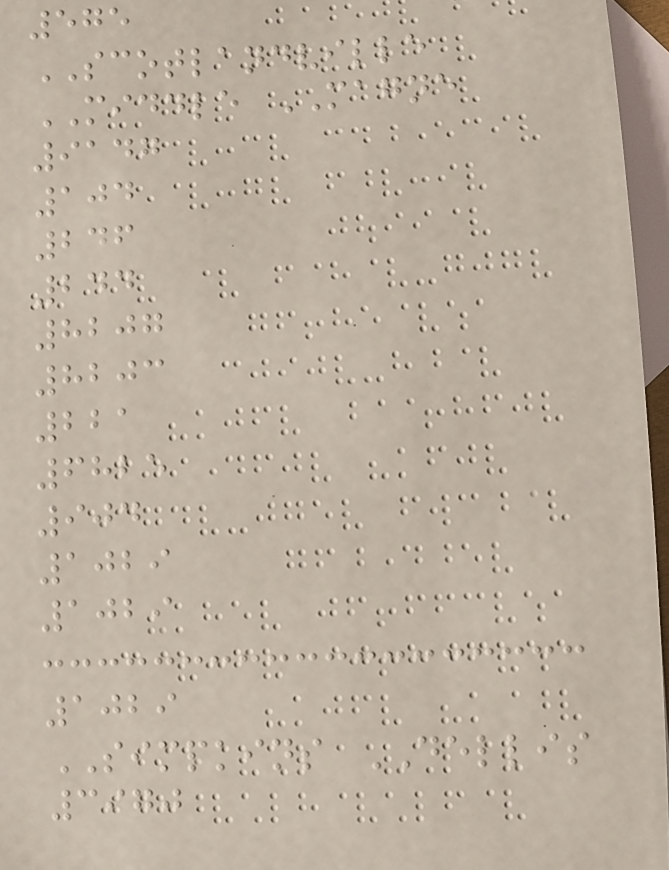575
SCOTLANDVILLE
MIDDLE MAGNE
9147
104
246
244
8207
8203
221
6825
904
1029
1029
1029
SIMPKINS DELLIS
3970
